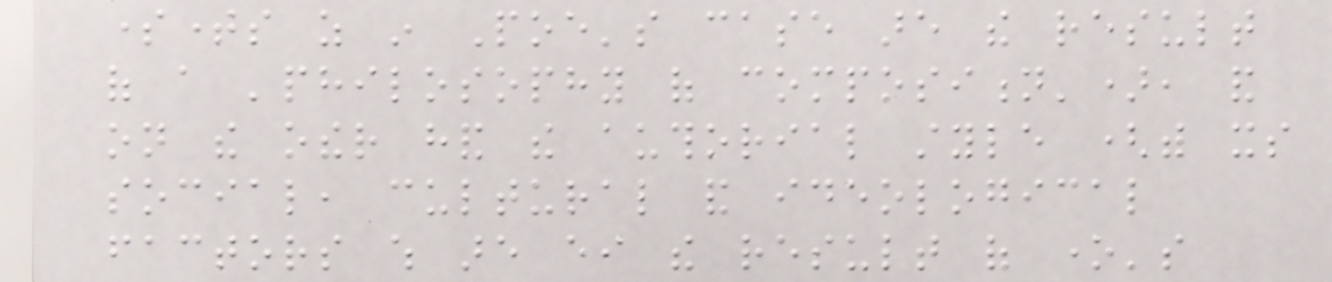sometimes as in Poe's case are the result
of a 'philosophy of composition'), and
on the other hand the authorial style (with its
social, cultural and ideological
factors which are either the result of one's
